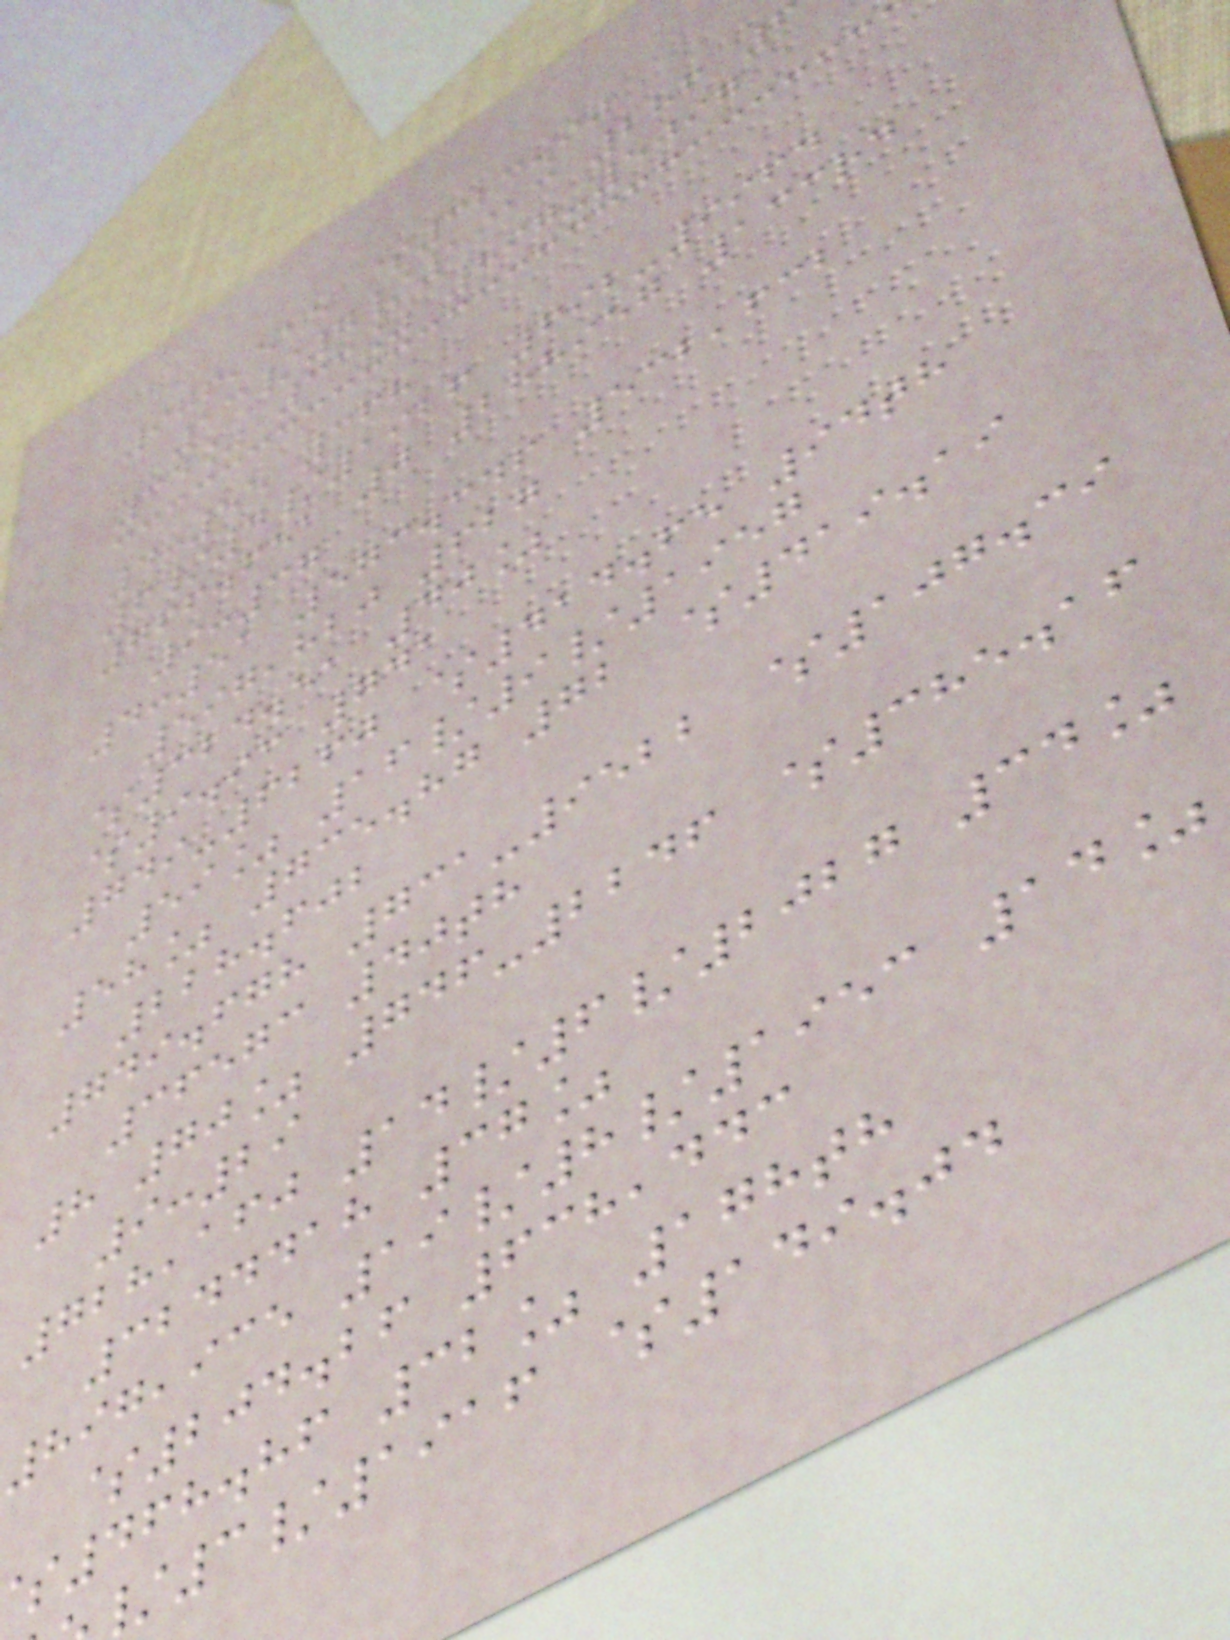976,515 $323.90
13/7/1913 286 6
34% 33% 897-5097
4:55 368
6/4/1926 692-9964
766.651 0 288957 133rd
9:37
4:51 573.346 532,632
597,820 627
$324.51 40%
$9.93 741
749-6260 $414.65 94th
59% 16/9/1957
58% 735.87 72 $419.19
228.602
749.678 731-9522 $107.39
36573 40th
8 70% 746-2246 $385.16
9:29
728,160 14/6/2027 34%
3244418 37%
897,935 19/8/1953 14%
$204.26 638,443
468.86 32% 178th
3/1916 $149.04
